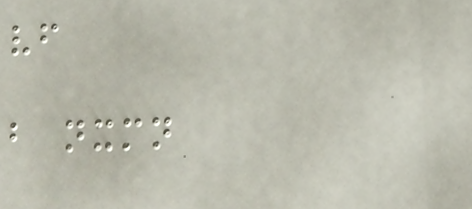vf
b nxmn
